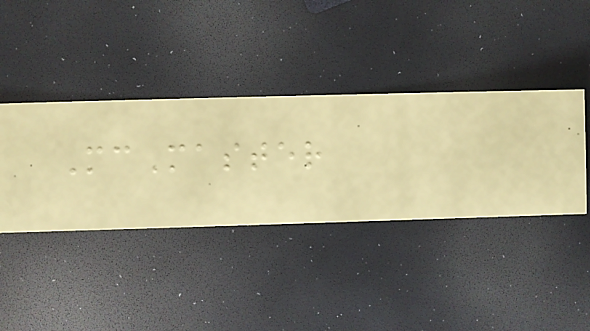McMaster
